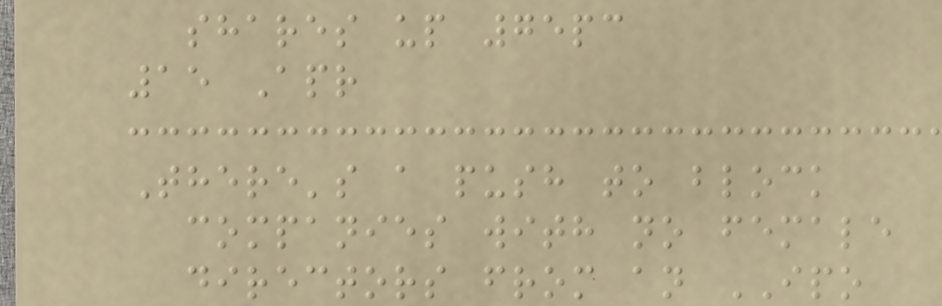shares up 75pc
15 Apr
There's a push to block
companies with no female
directors from an IPO
